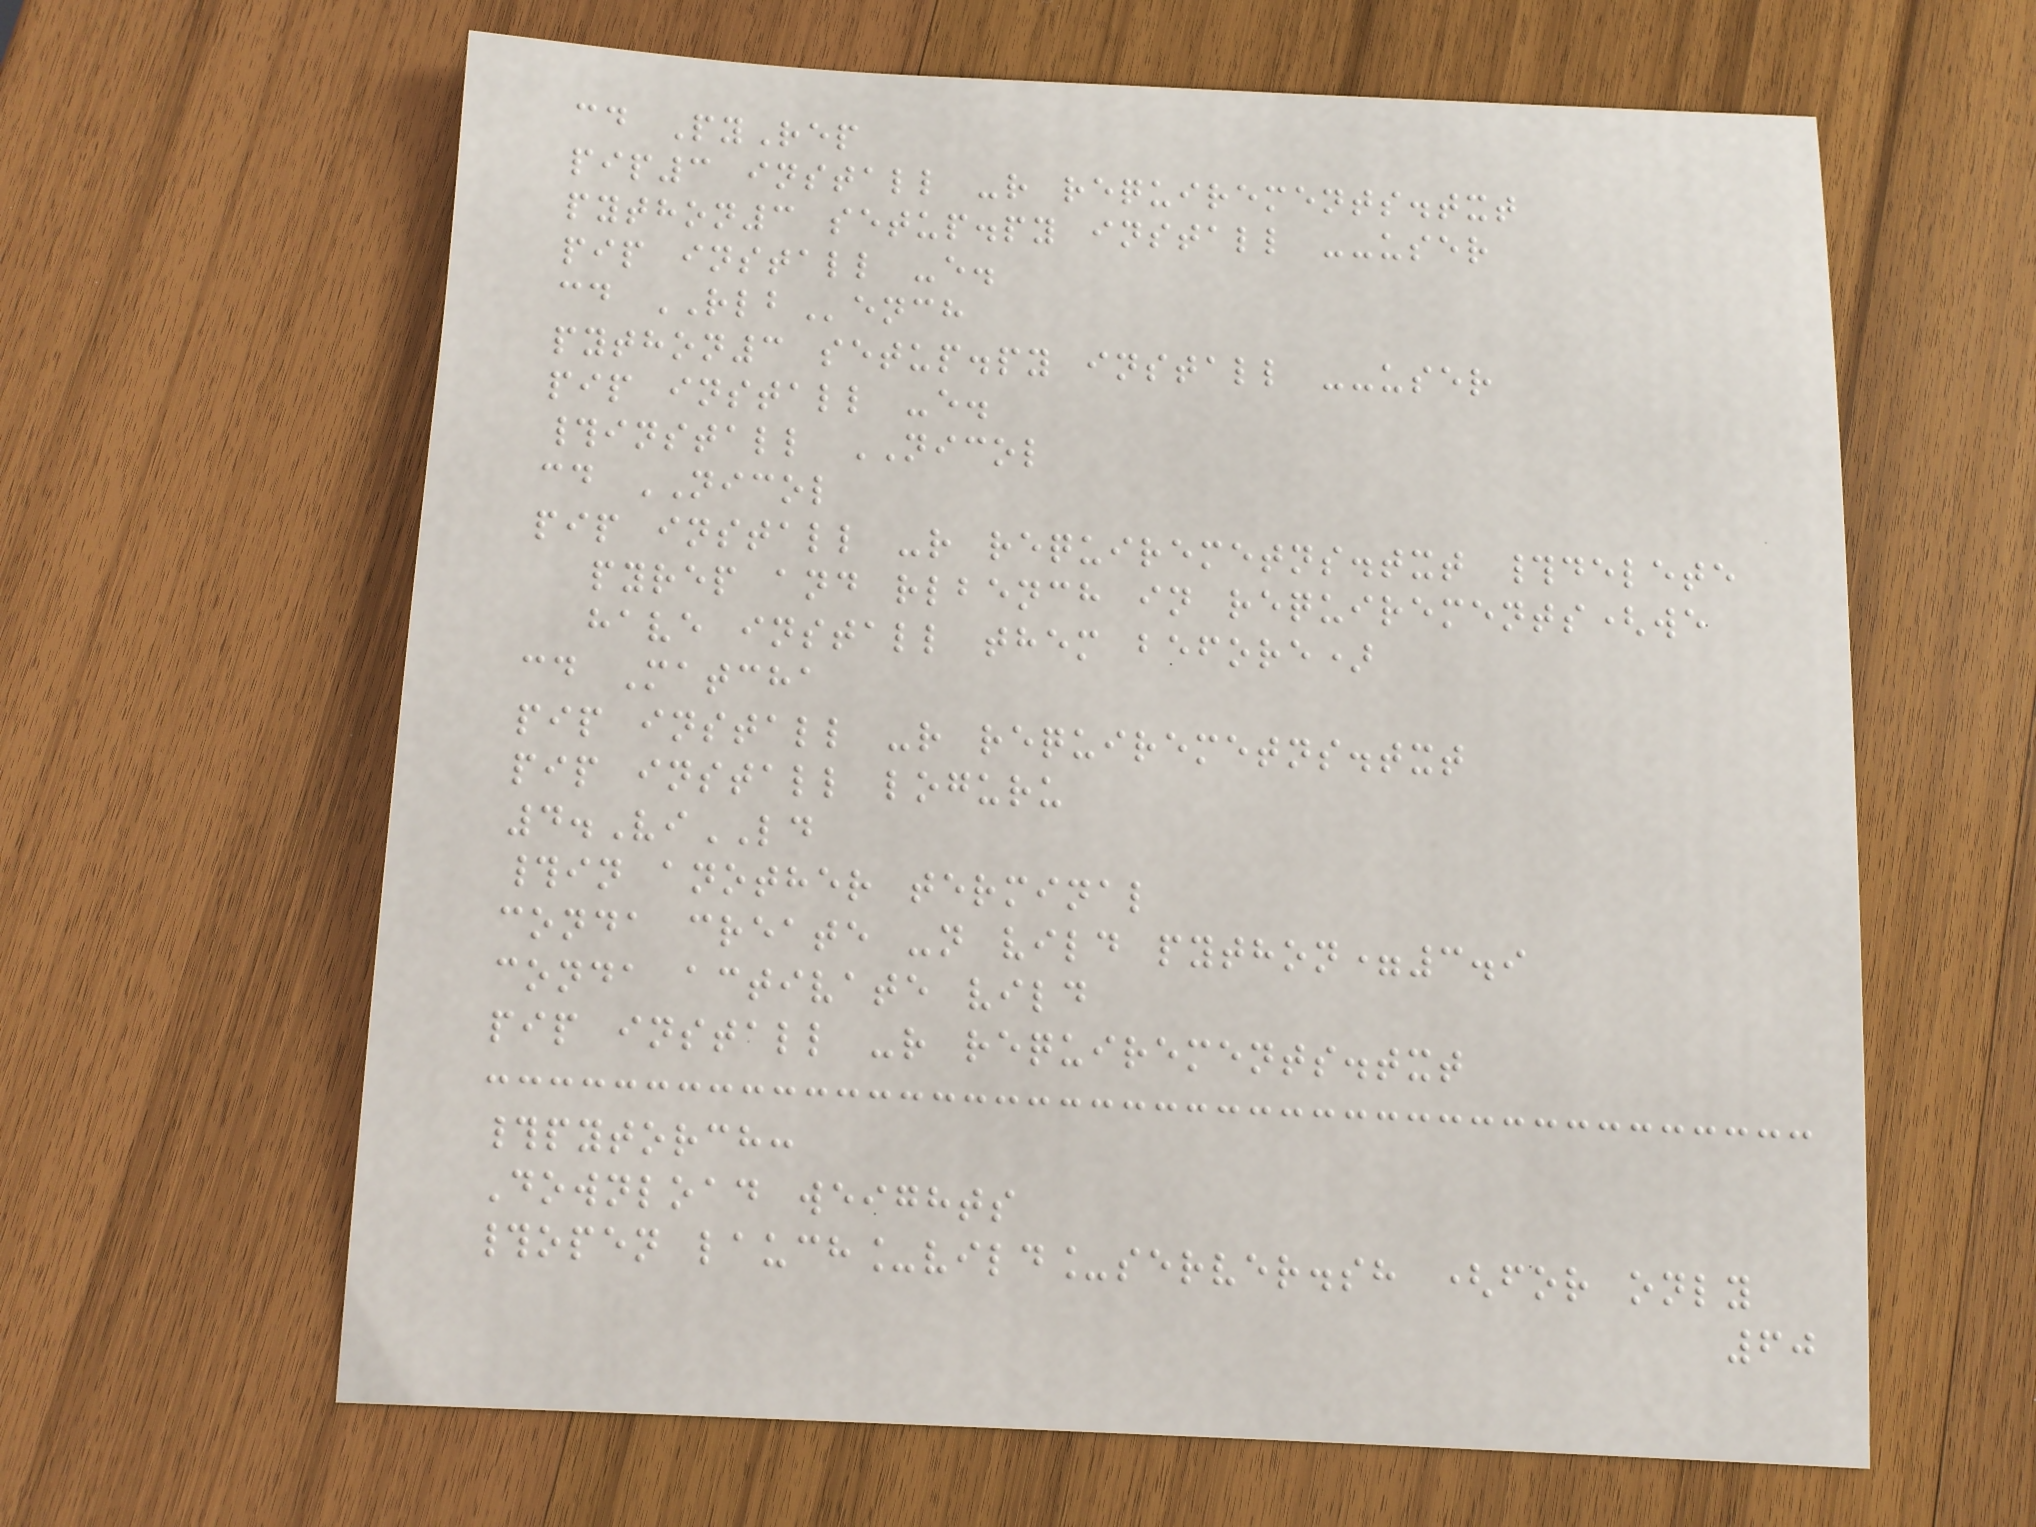cd PyRep
pip3 install -r requirements.txt
python3 setup.py install --user
pip install -e.
cd RLBench
python3 setup.py install --user
pip install -e.
#install NICOL
cd NICOL
pip install -r requiremetns.txt #delete
pyrep and rlbench in requirements(we
have install them before)
cd Matcha
pip install -r requiremetns.txt
pip install loguru
4.ViLD
#in another terminal
conda create -n vild python=3.9
conda activate vild
pip install -r requirements.txt
#pytorch:
Download weights
#open lauch_vild_server.sh (for only
60
